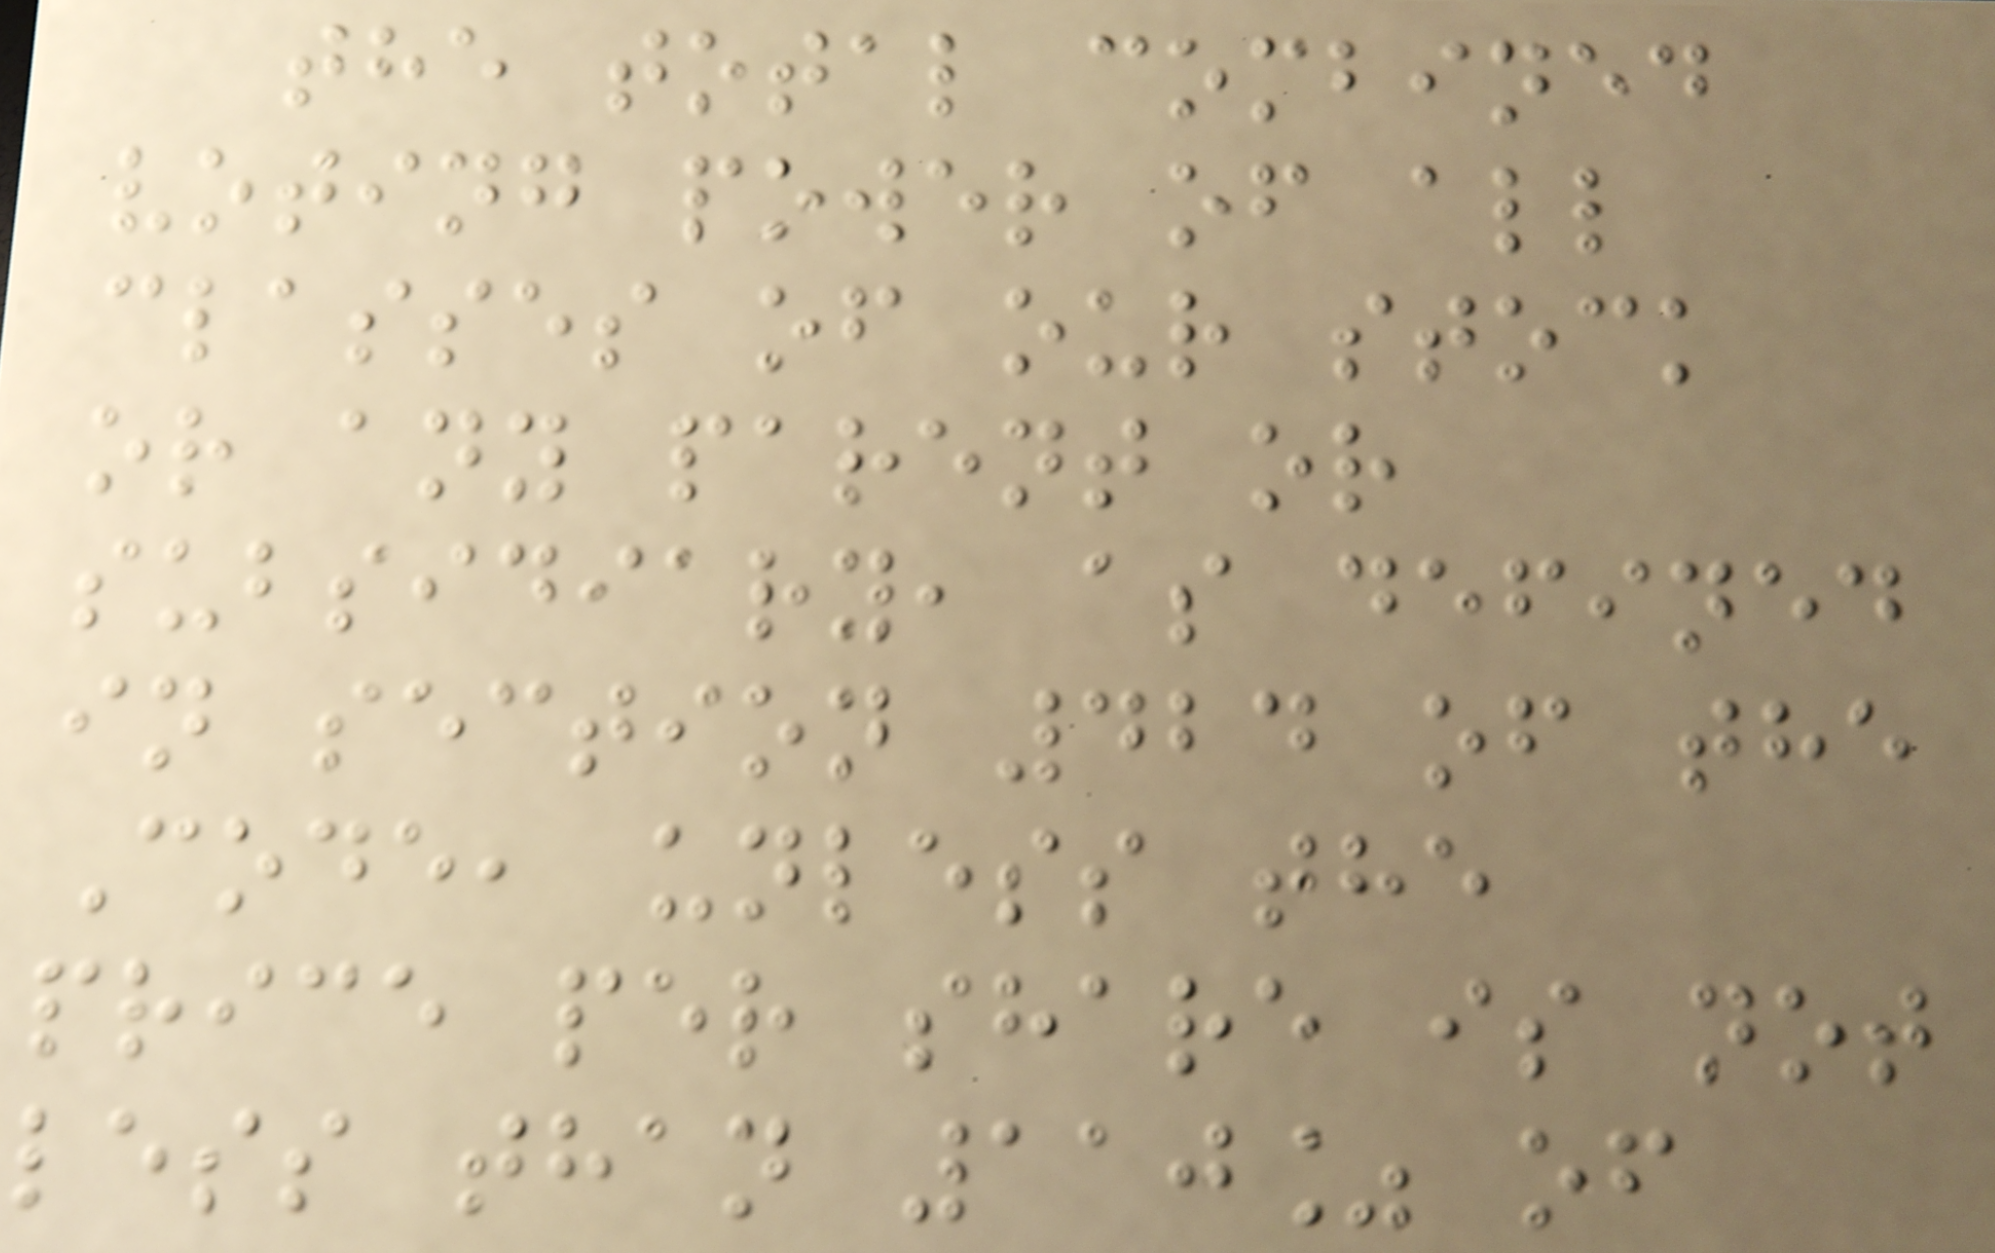the total combined
voting power of all
classes of our stock
or any parent or
subsidiary, as defined
in section 424 of the
Code, unless the
price per share is not
less than 110% of
